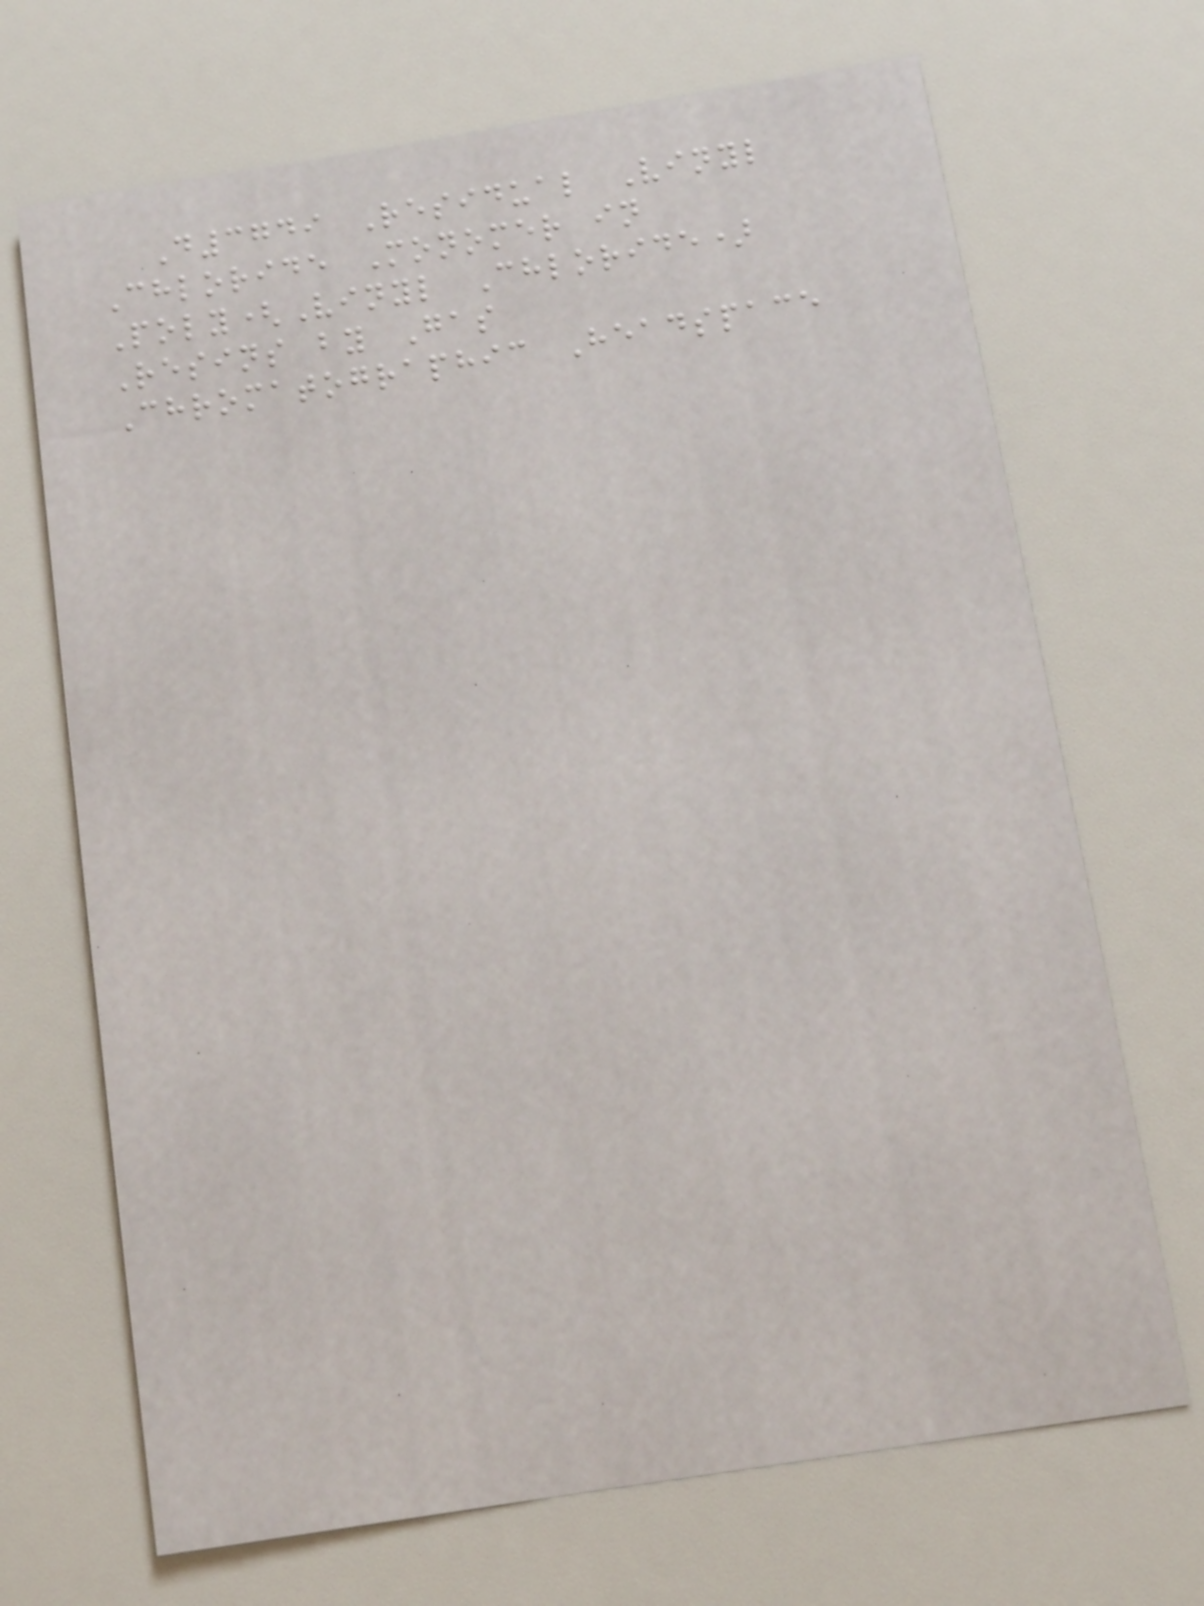D3749 Residual Vinyl
Chloride Monomer in
Poly(Vinyl Chloride)
Resins by Gas
Chromatographic Headspace
